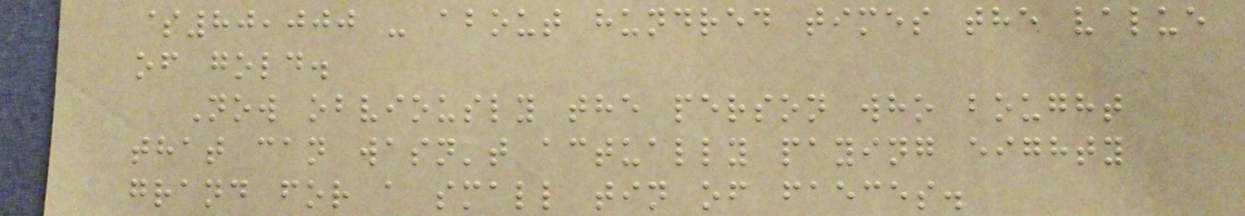$80,000 - about hundred times the value
of gold.
Now obviously the person who bought
that can wasn't actually paying eighty
grand for a small tin of faeces.
